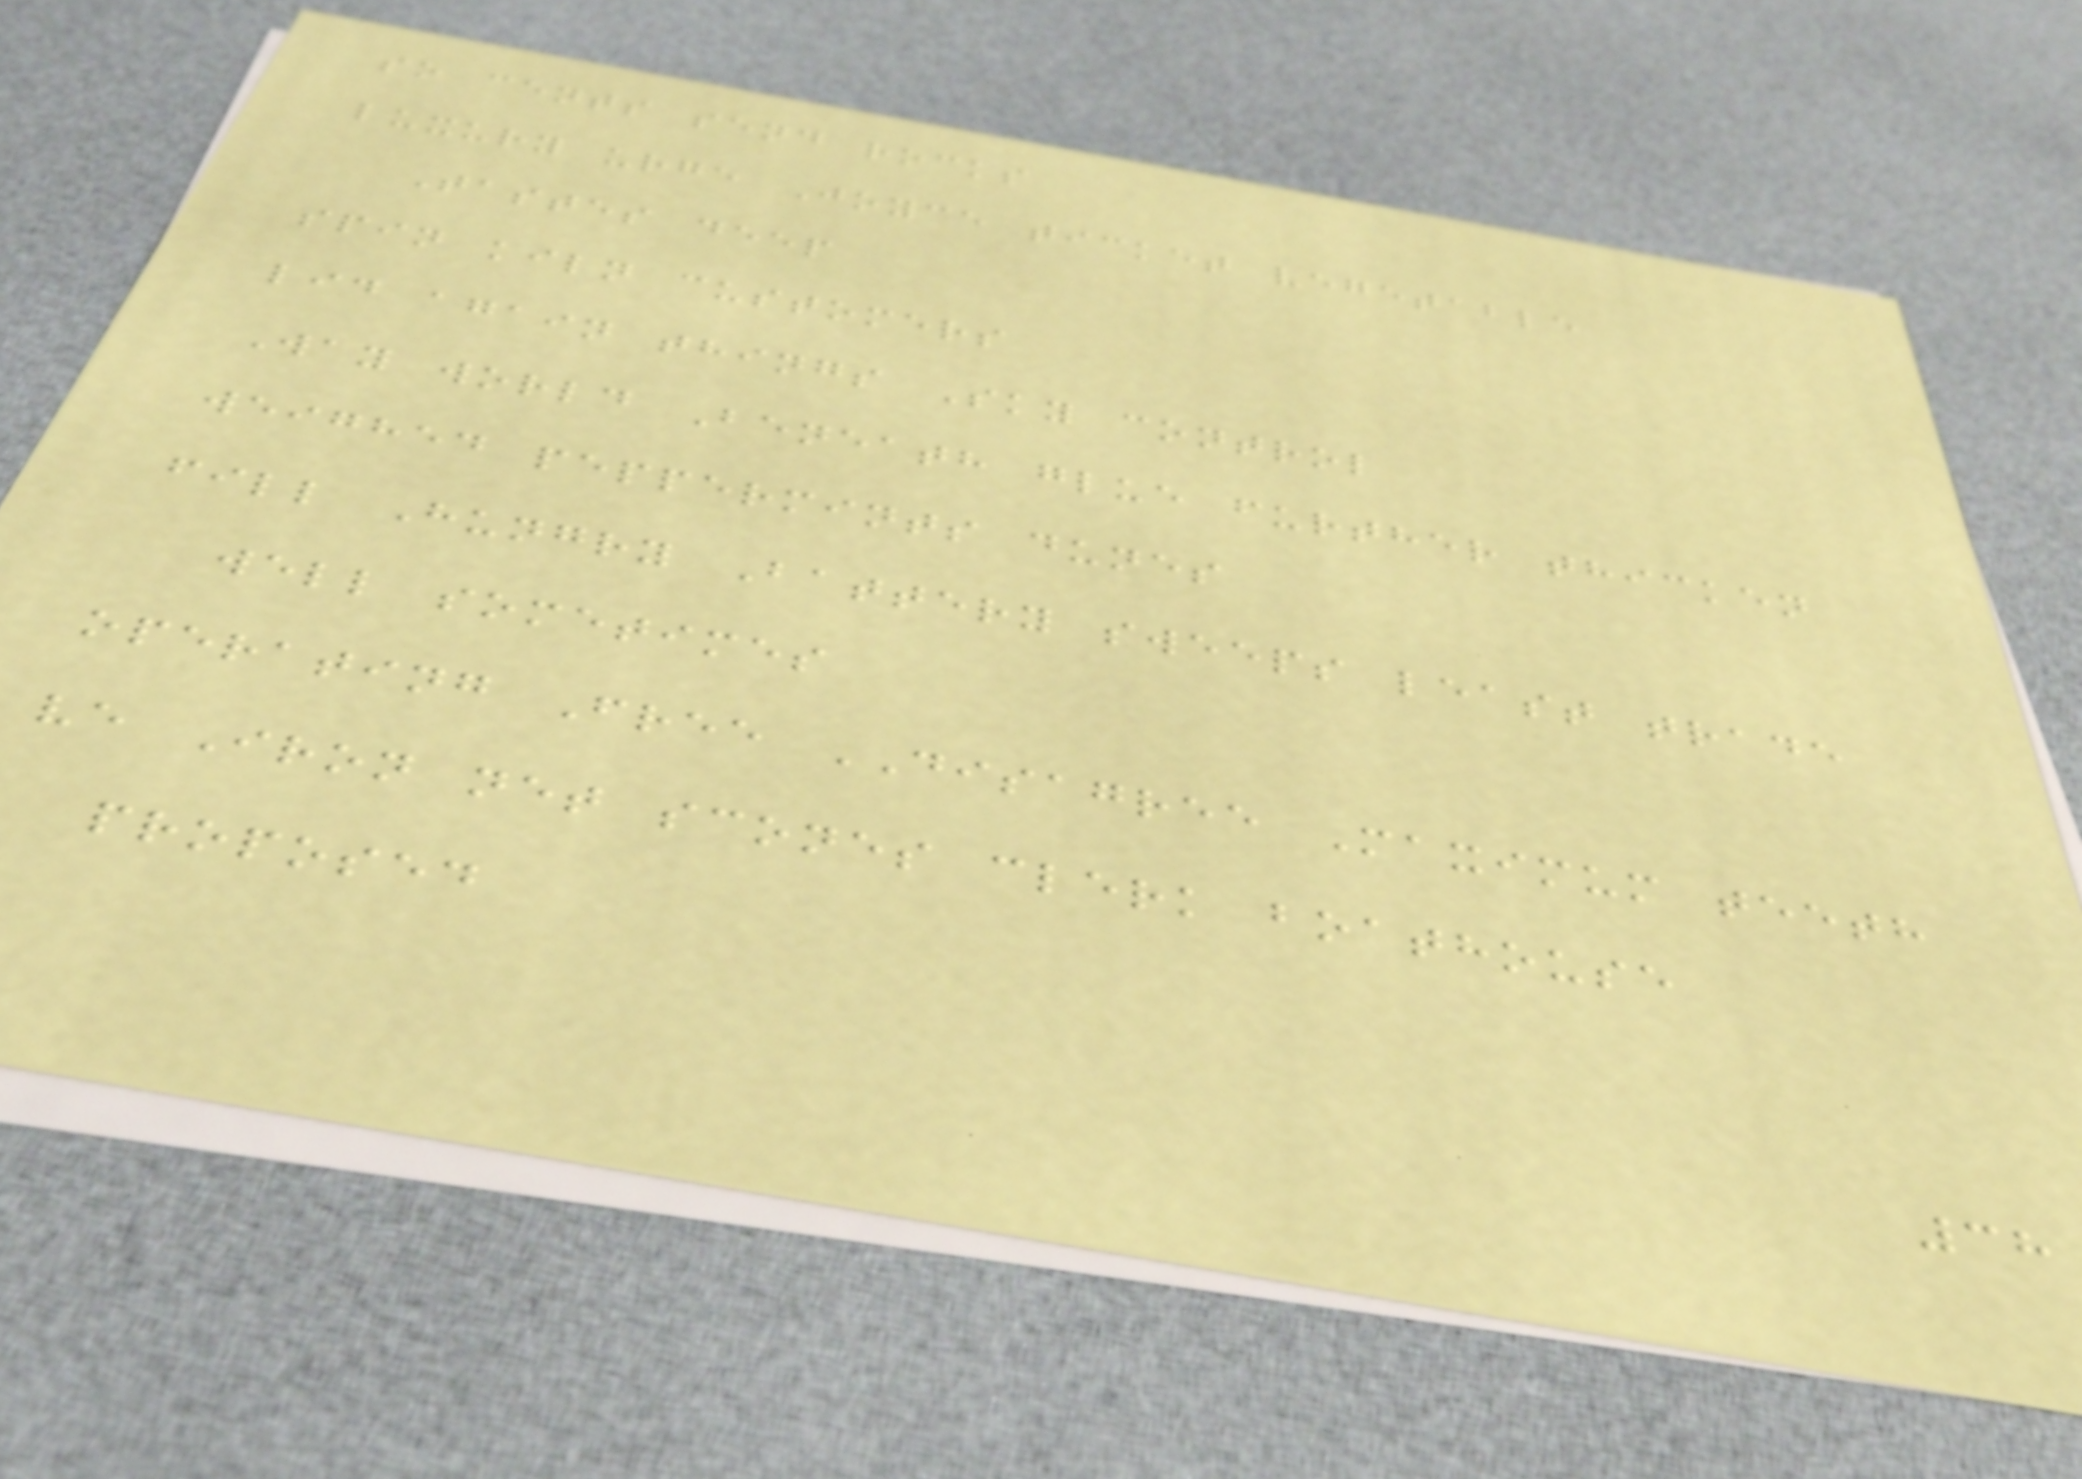so cents send rocks
luxury urge Joyce ticket vegetable
Tastes deep
spin kiln customers
lid again things Sky control
Way world Beneath glue further thicken
weighed peppermints dunes
fill Hungry Battery sweeps least trade
well sometimes
operating Free DISAGREE Maximum teeth
ve Iron net scones clerk boathouse
proposed
38
